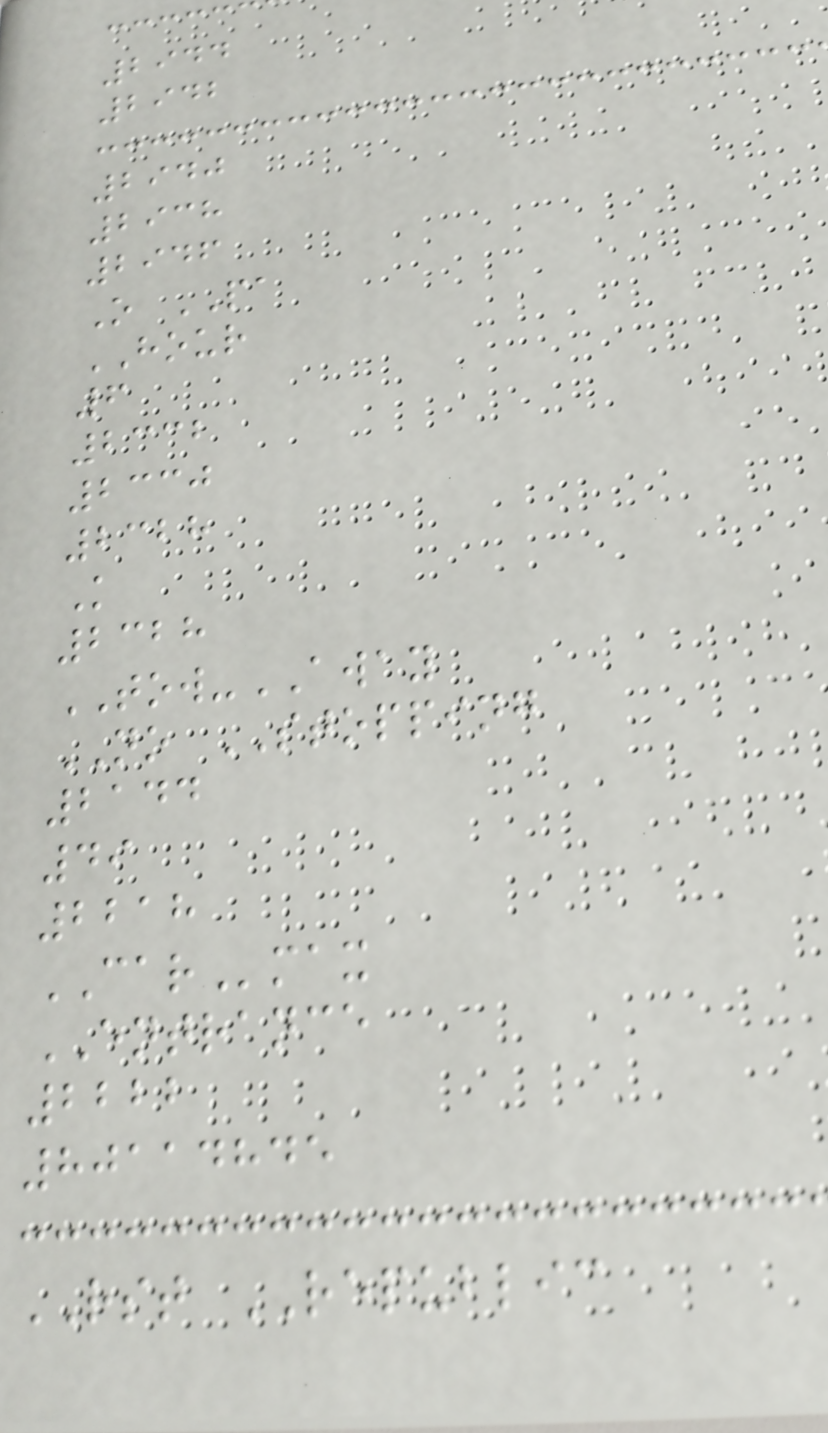2944
2942
2940
2938
2946
O PA
HOUR
6
2332
2330
2328
K
2328
TOW-AWAY
NO STOPPING
2144
49
2218
CARmax
ENTRANCE
2222
80114845
RST REPUBLIC
